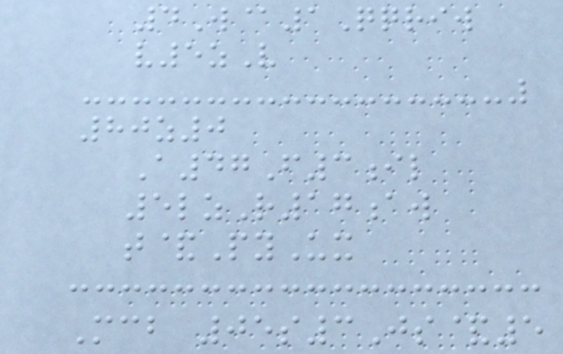4W@1Qqriw
v5zV
80z0
A47F3il
5lzR17aw
t&PyUx
Mcb 05s3Js&5
